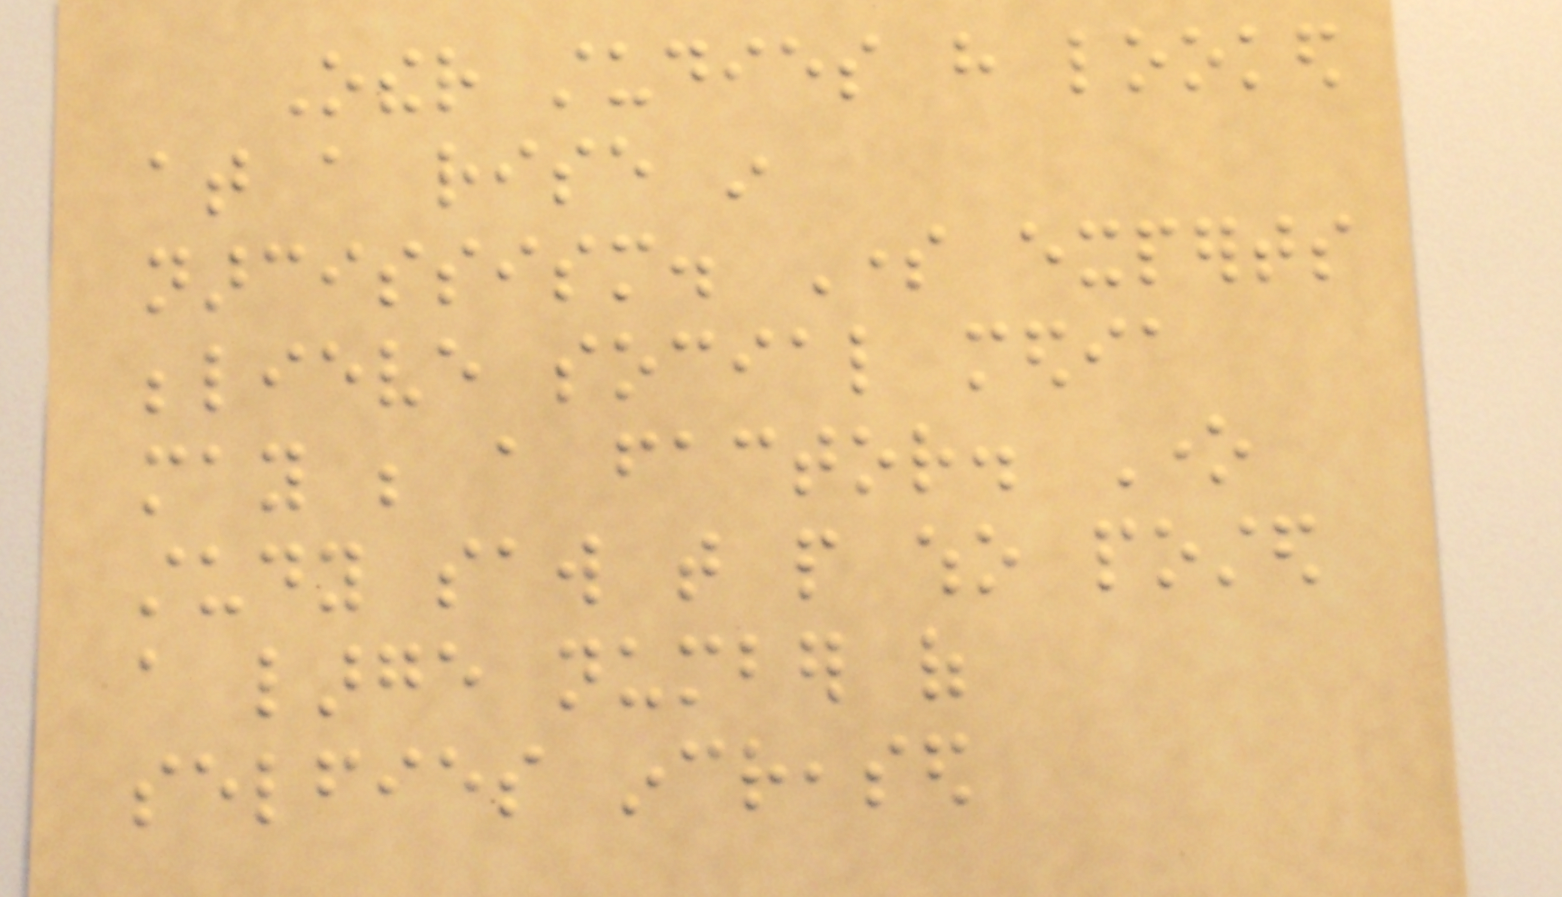Other studies have looked
at a rise in
narcissism. Some experts
believe social media
may be a factor. One
study saw that people who posted
a large number of
selfies increased
